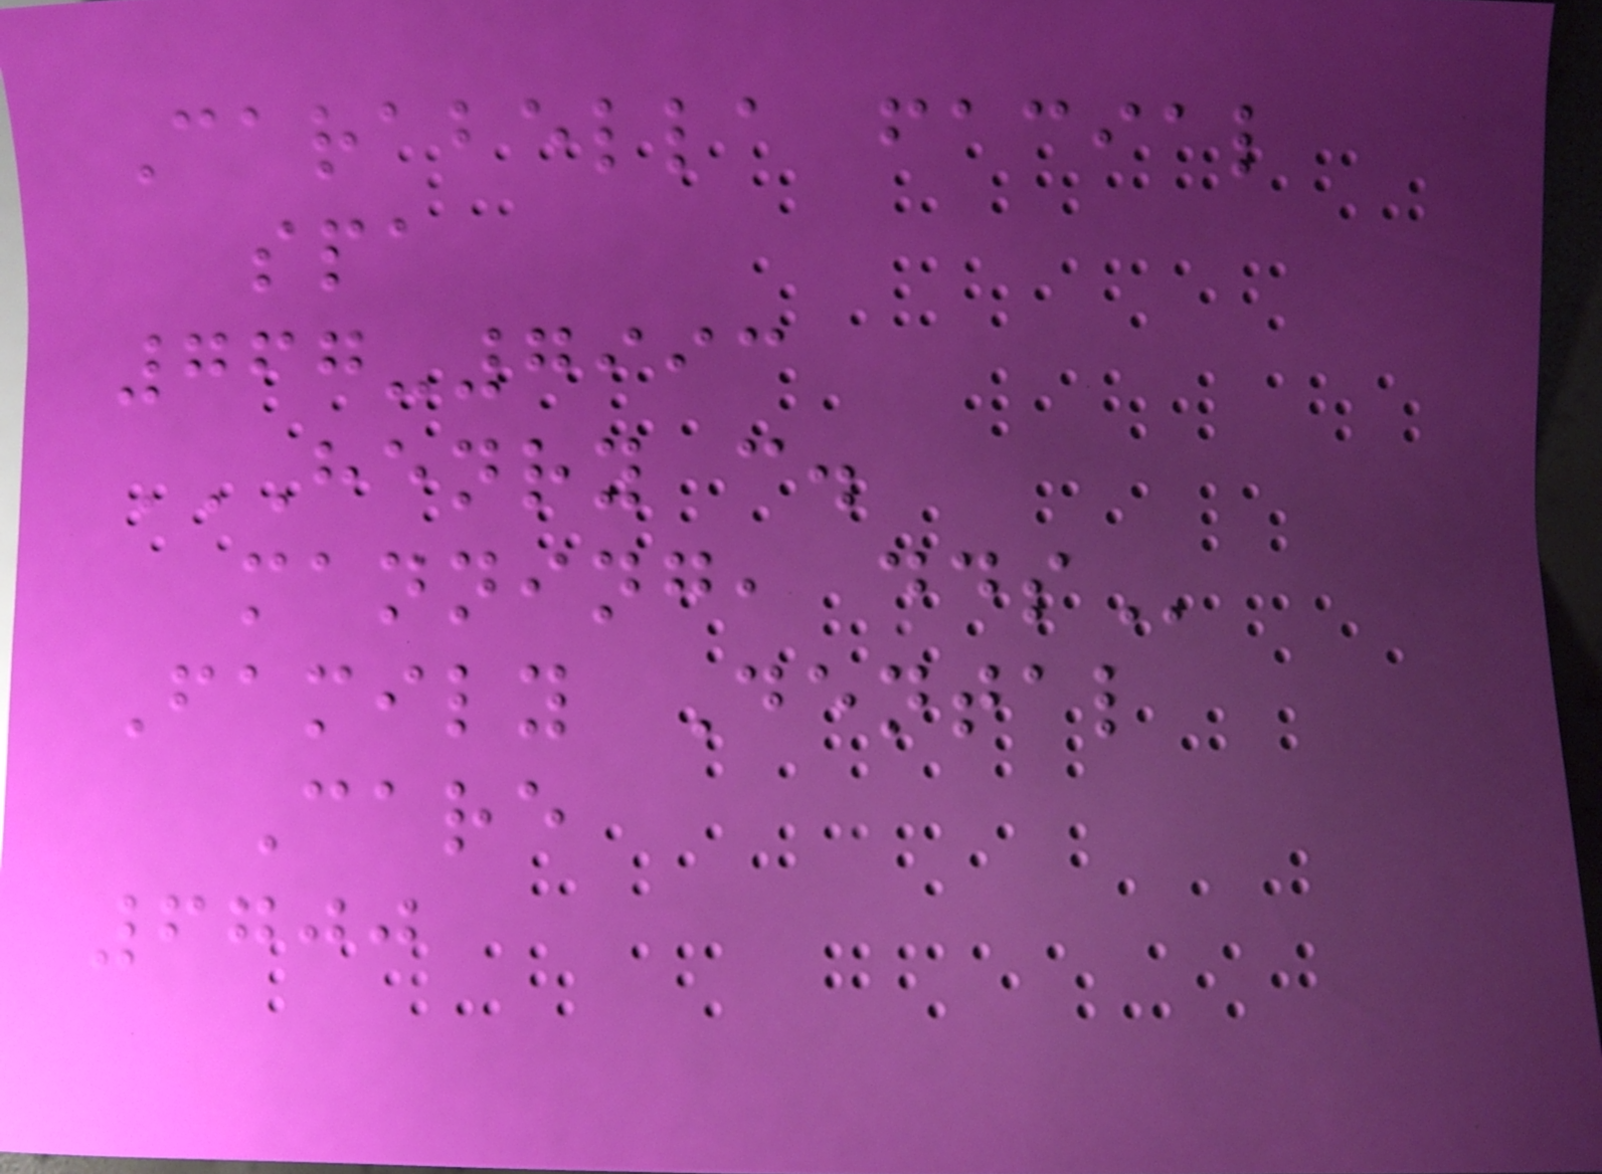Carabella facial
spa
767-7993
HENRY C.
MANNING, DDS
Family Dental
Care
6700
